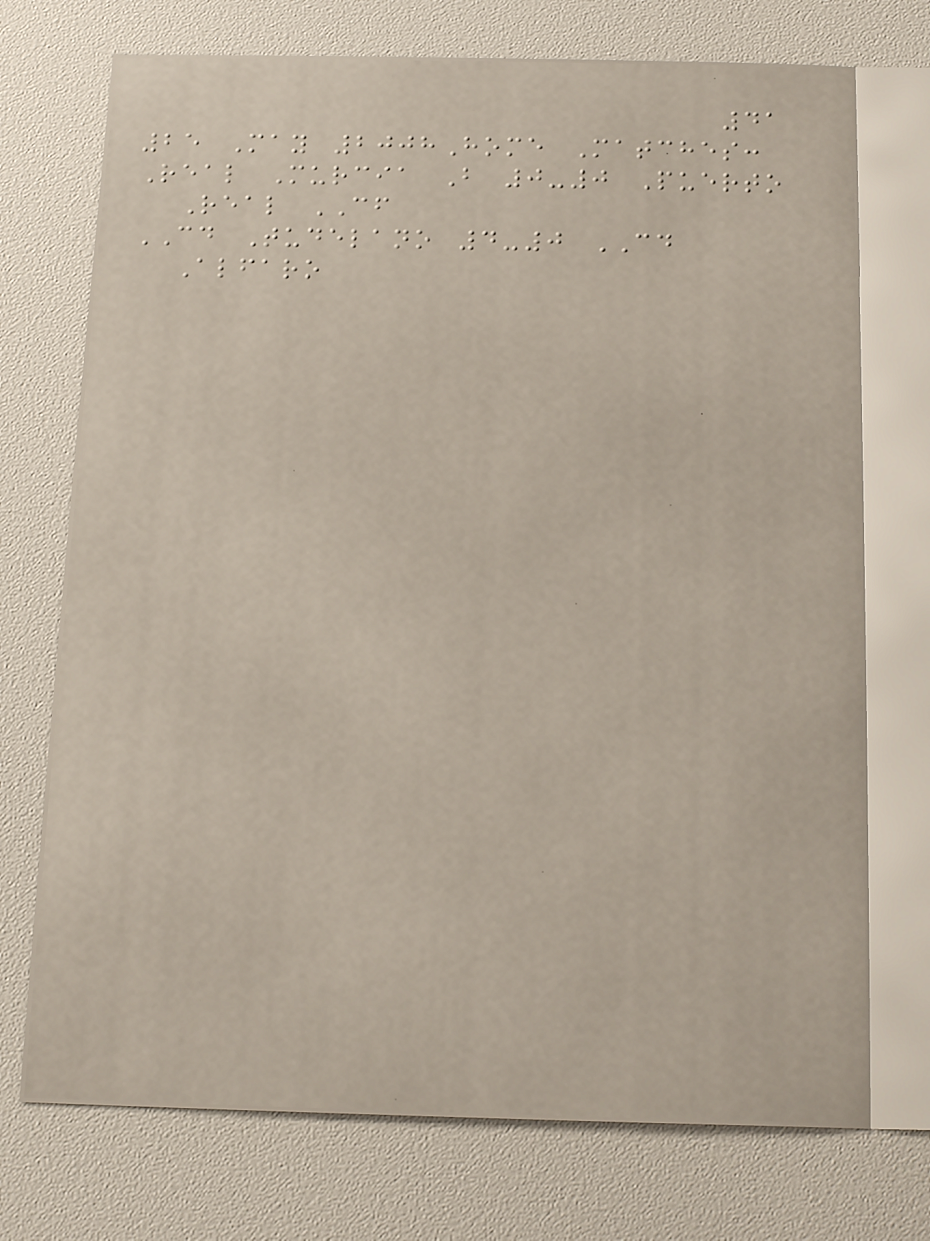41
25 May 2008Home Matches:
Real Murcia B 0-0 Puerto
Real CF
CD Tudelano 4-0 CD
Alfaro
